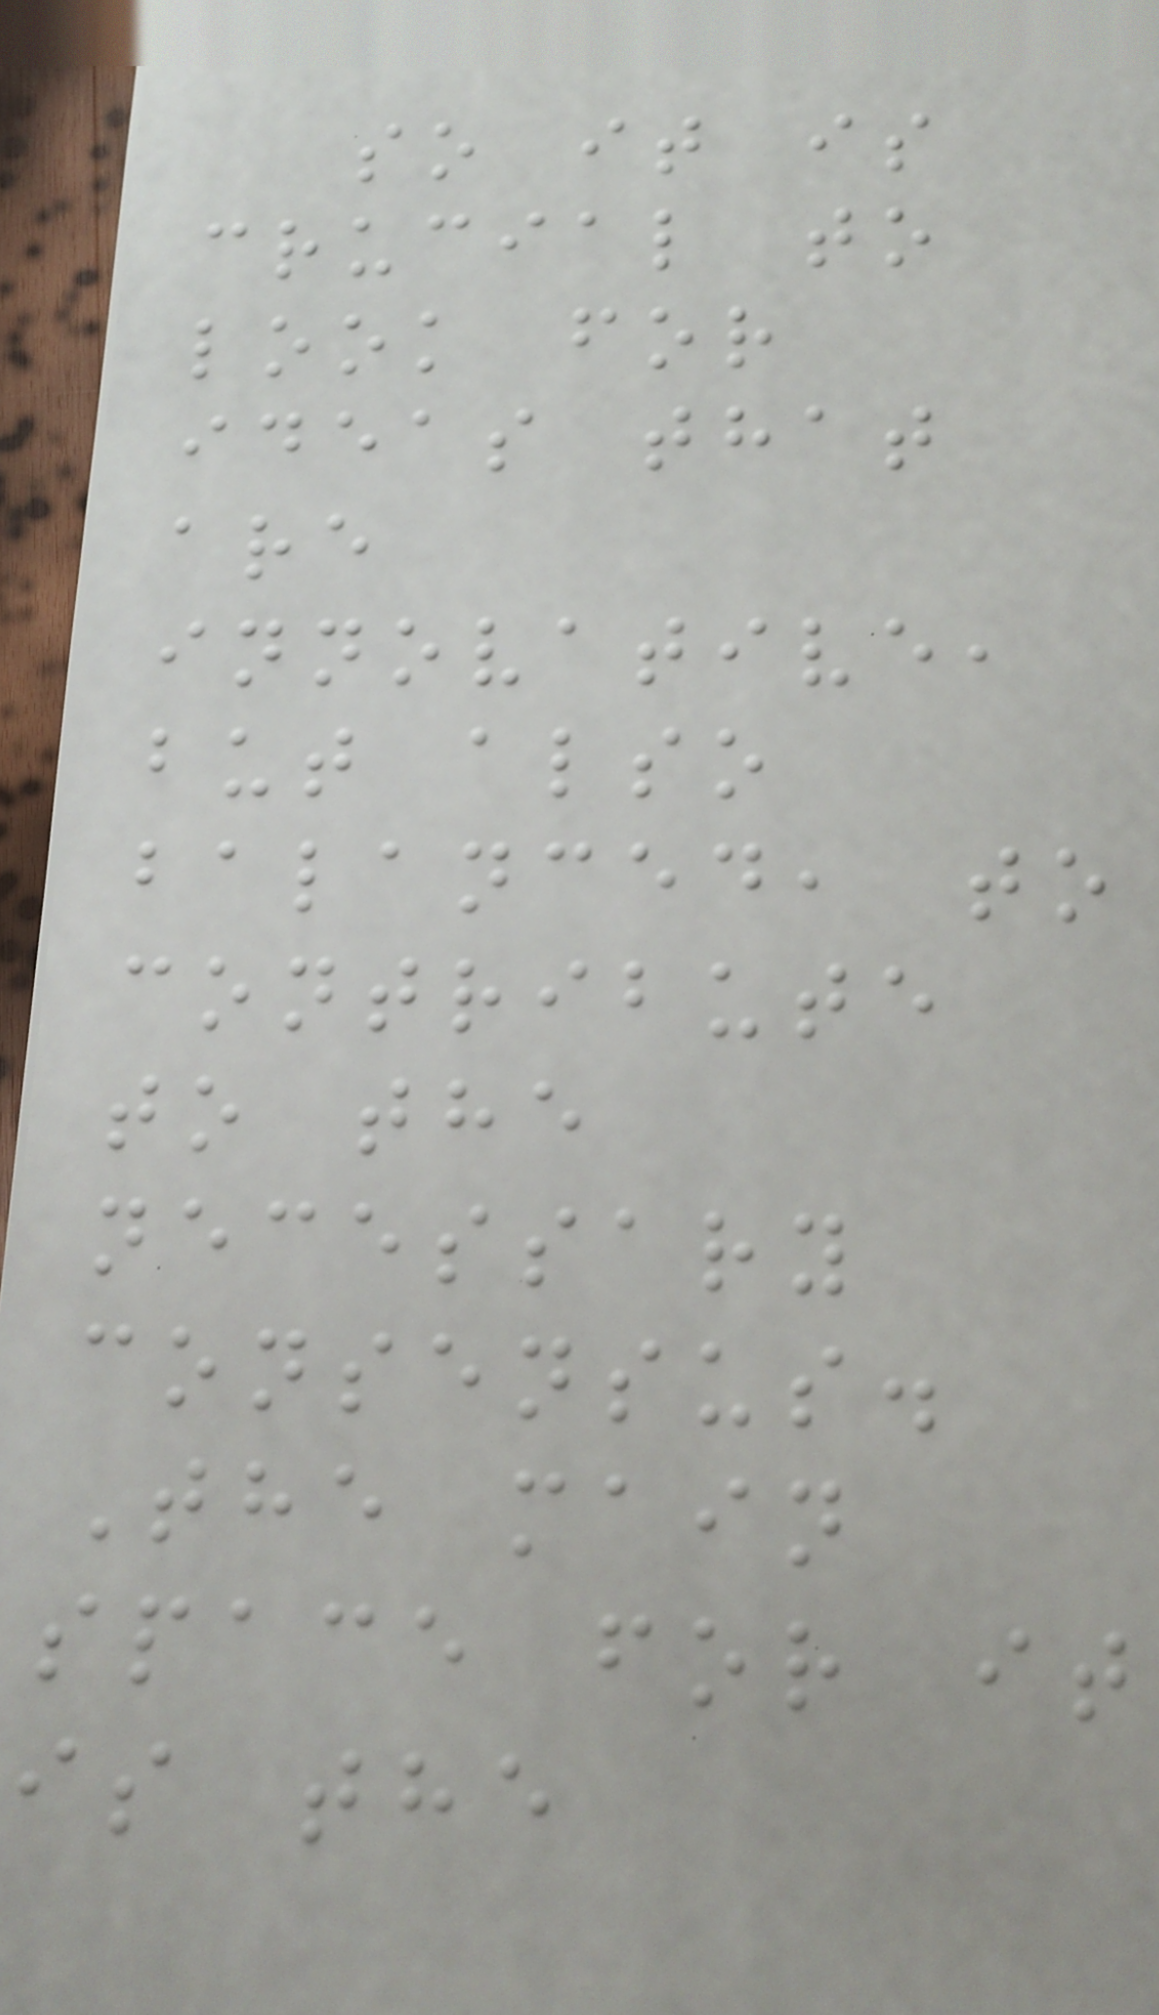so it is
crucial to
look for
ideas that
are
innovative,
but also
balanced, to
contribute
to the
necessary
consensus.
The main
space for it
is the
